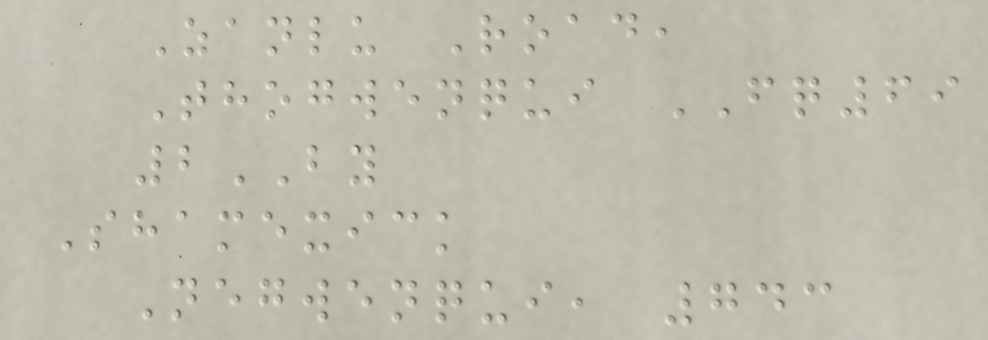Zanlu Road,
Thogwenqui FQ69
2BY
Shamexick
Negwenqui, 743
